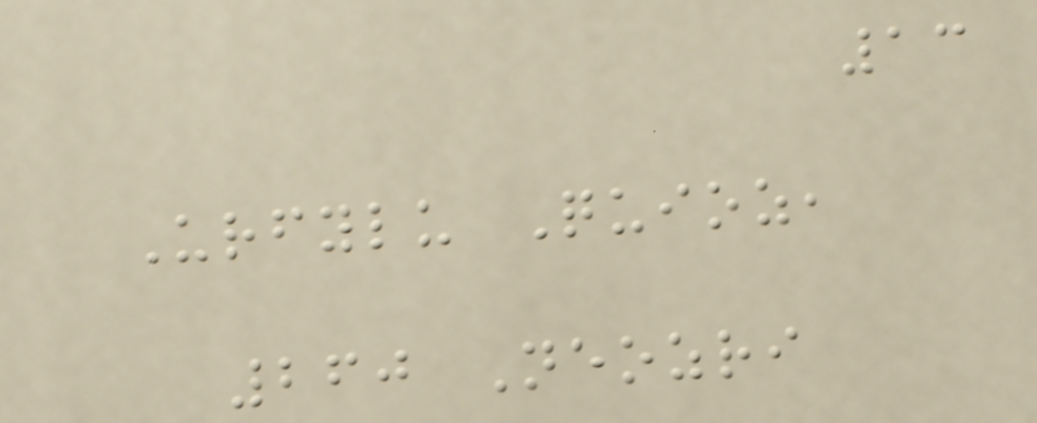13
Urfylu Quioz,
260 Neozri
